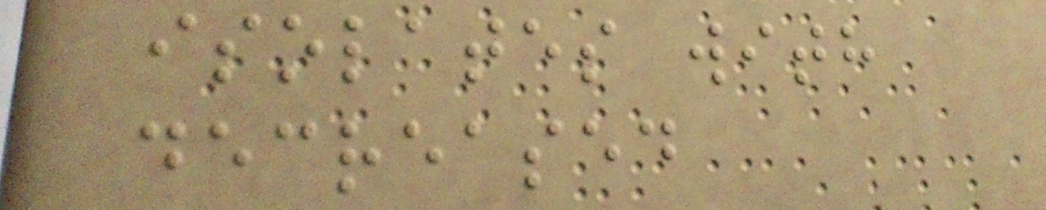isolates with
decreased
